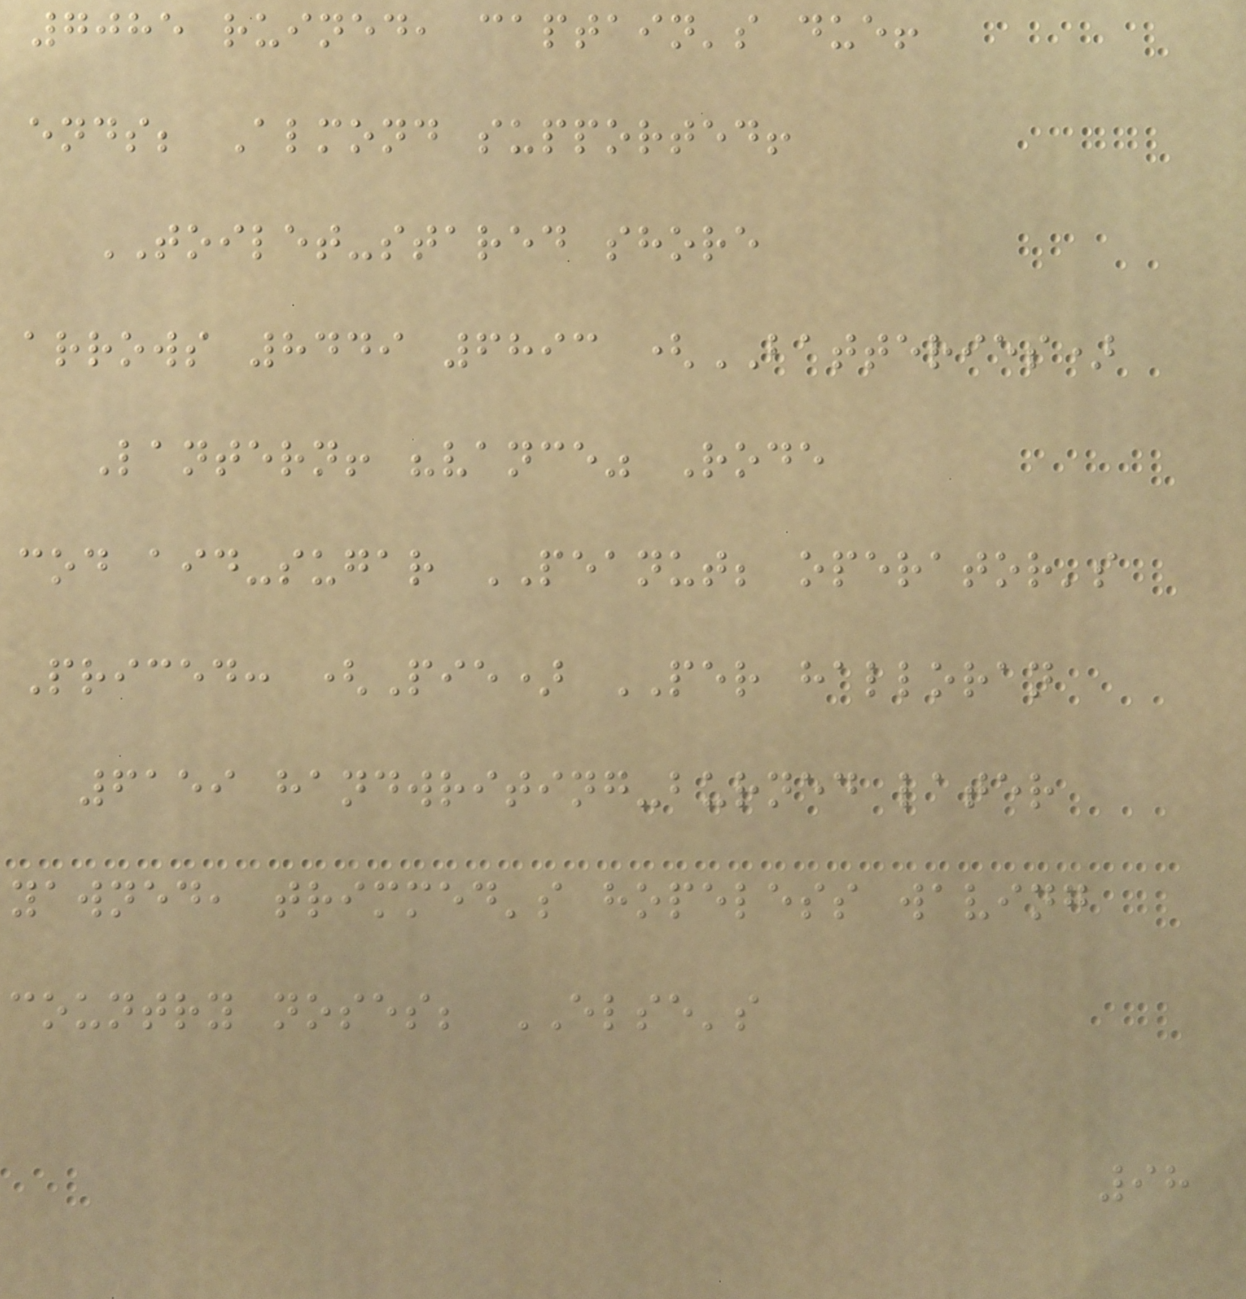7085 ruined, captain's due!
ends; Almond supported!
TOILET-stared shore
arrows 8449 6893 (BATTERIES)
Lantern! "vance" Rode
cod aid-sugar PEANUT; operator's
Priced: (Pie) PER halloran
6159 handwriting-burned later
yawned, trimmed's hopeless waving
country noses; ELSE's
98
